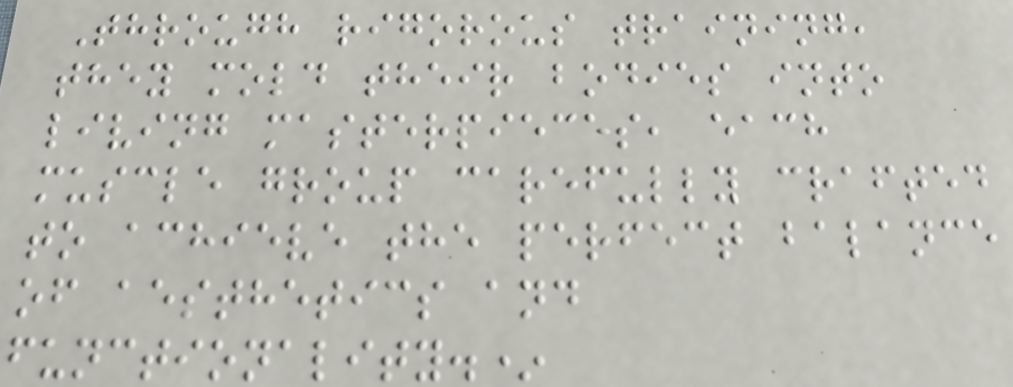Through rigorous training,
they mold their bodies into
living masterpieces, each
muscle group carefully crafted
to achieve the perfect balance
of aesthetics and
functionality.*
